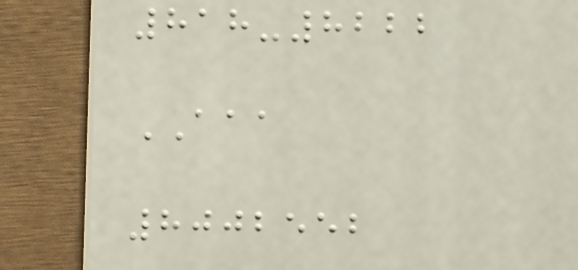818-8222
AAA
8002552
